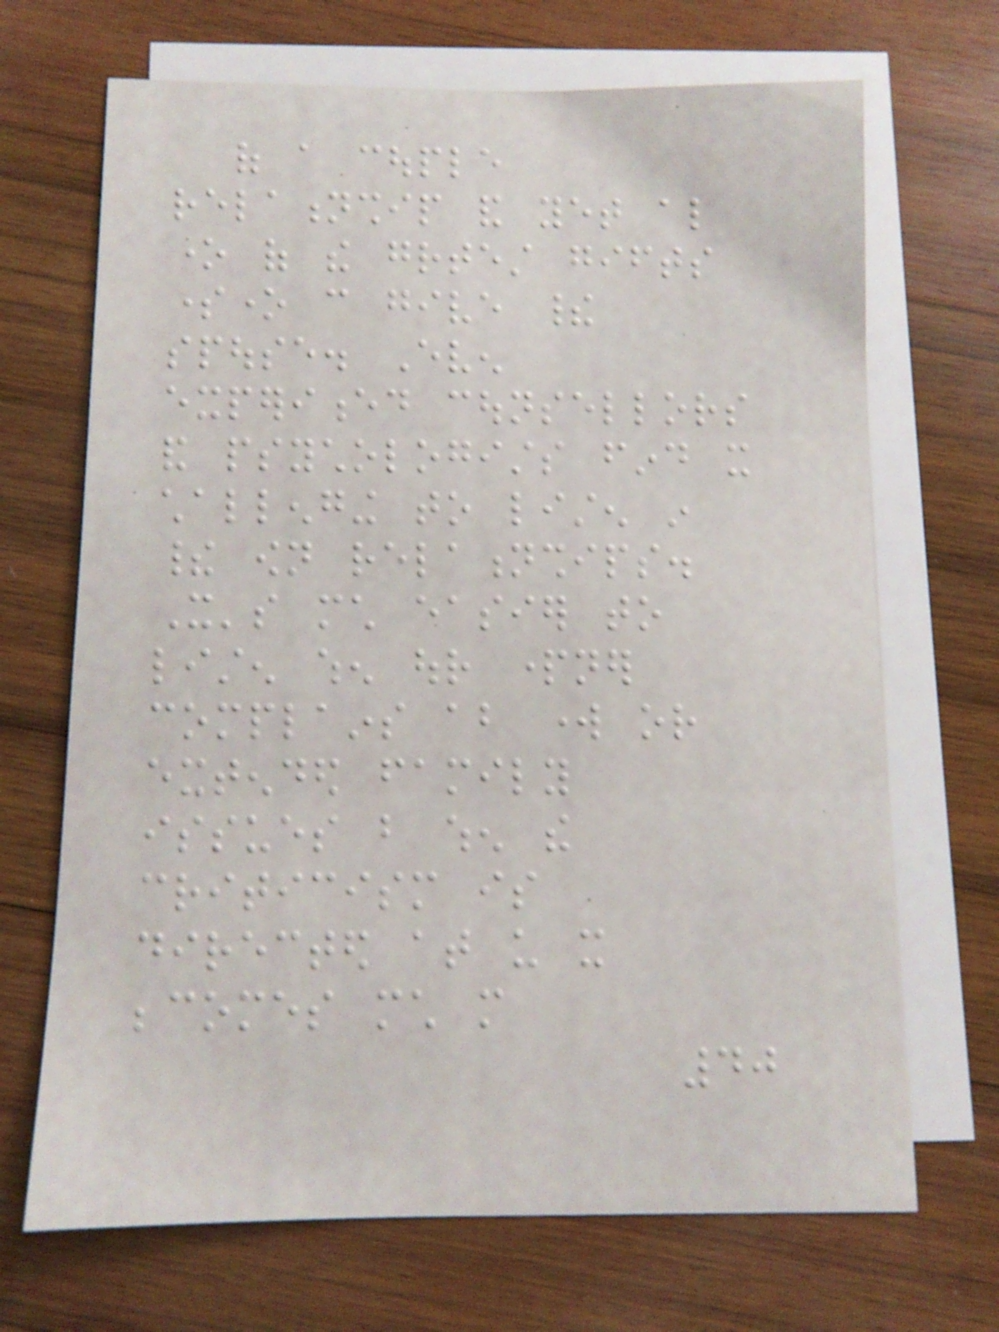of a couple
relationship and yet also
one of the greatest gifts
someone can give their
spouse. Even
experienced counsellors
and psychologists find it
challenging to listen in
their own relationships.
It's much easier to
listen when our partner
complains about work or
extended family
issues but when the
criticism is
directed at us it
becomes much more
40
